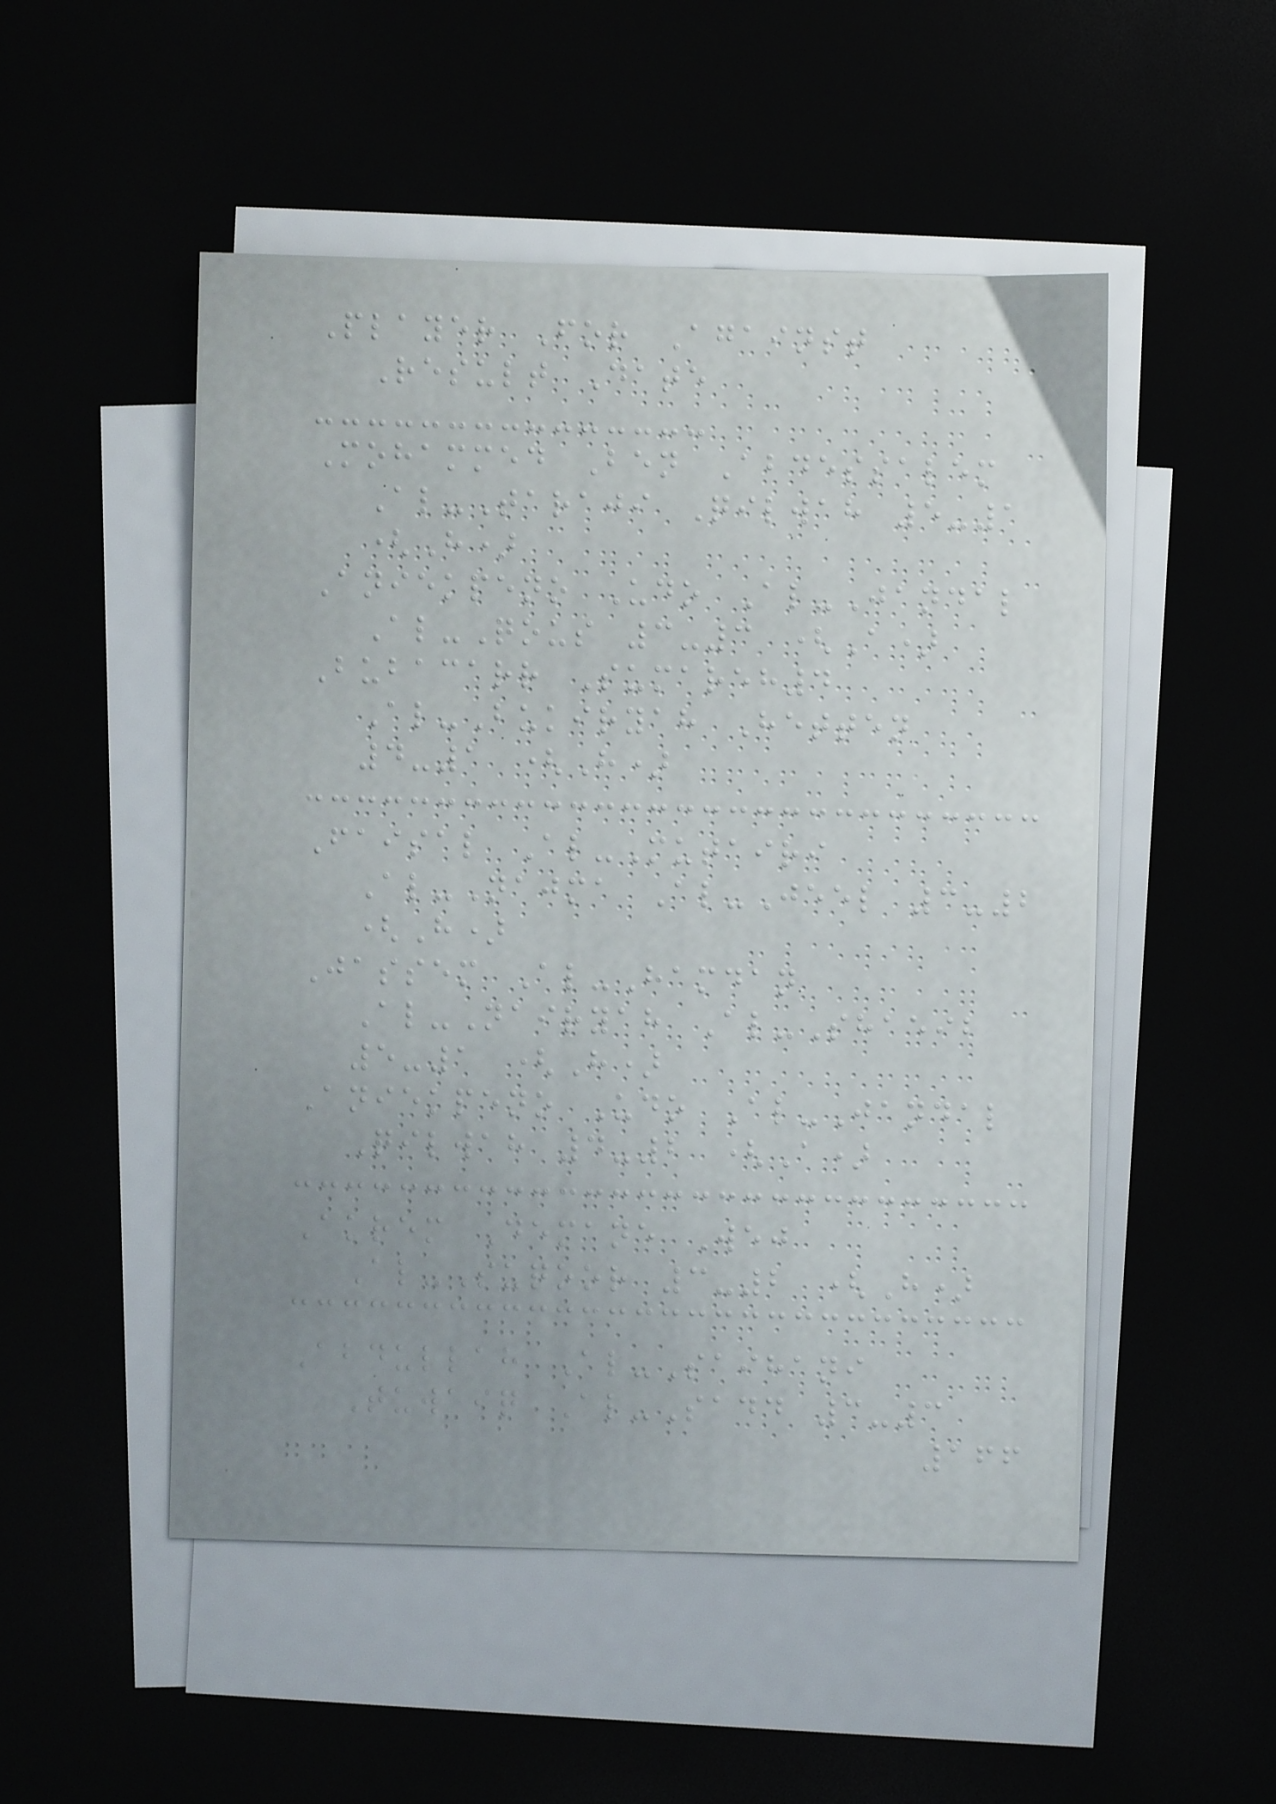Player For Against
Result Date
Mohammed Ben Abdessalem
Al-Taraji Qilwah 5-1
(H)
Aniekpeno Udo Al-Jandal
Al-Qous 3-3 (A)
Bubacarr Sumareh4
Al-Bukiryah Hetten
4-1 (H)
Faisal Al-Mutairi
Al-Najma Al-Jeel 3-2
(H)
Jassem Al-Hamdan
Al-Nairyah Al-Shaeib
5-1 (H)
Aniekpeno Udo Al-Jandal
Qilwah 4-2 (A)
Akrem Demane Wej
Al-Suqoor 3-2 (H)
Abdullah Al-Saihani
Tuwaiq Al-Sadd 3-3
166
